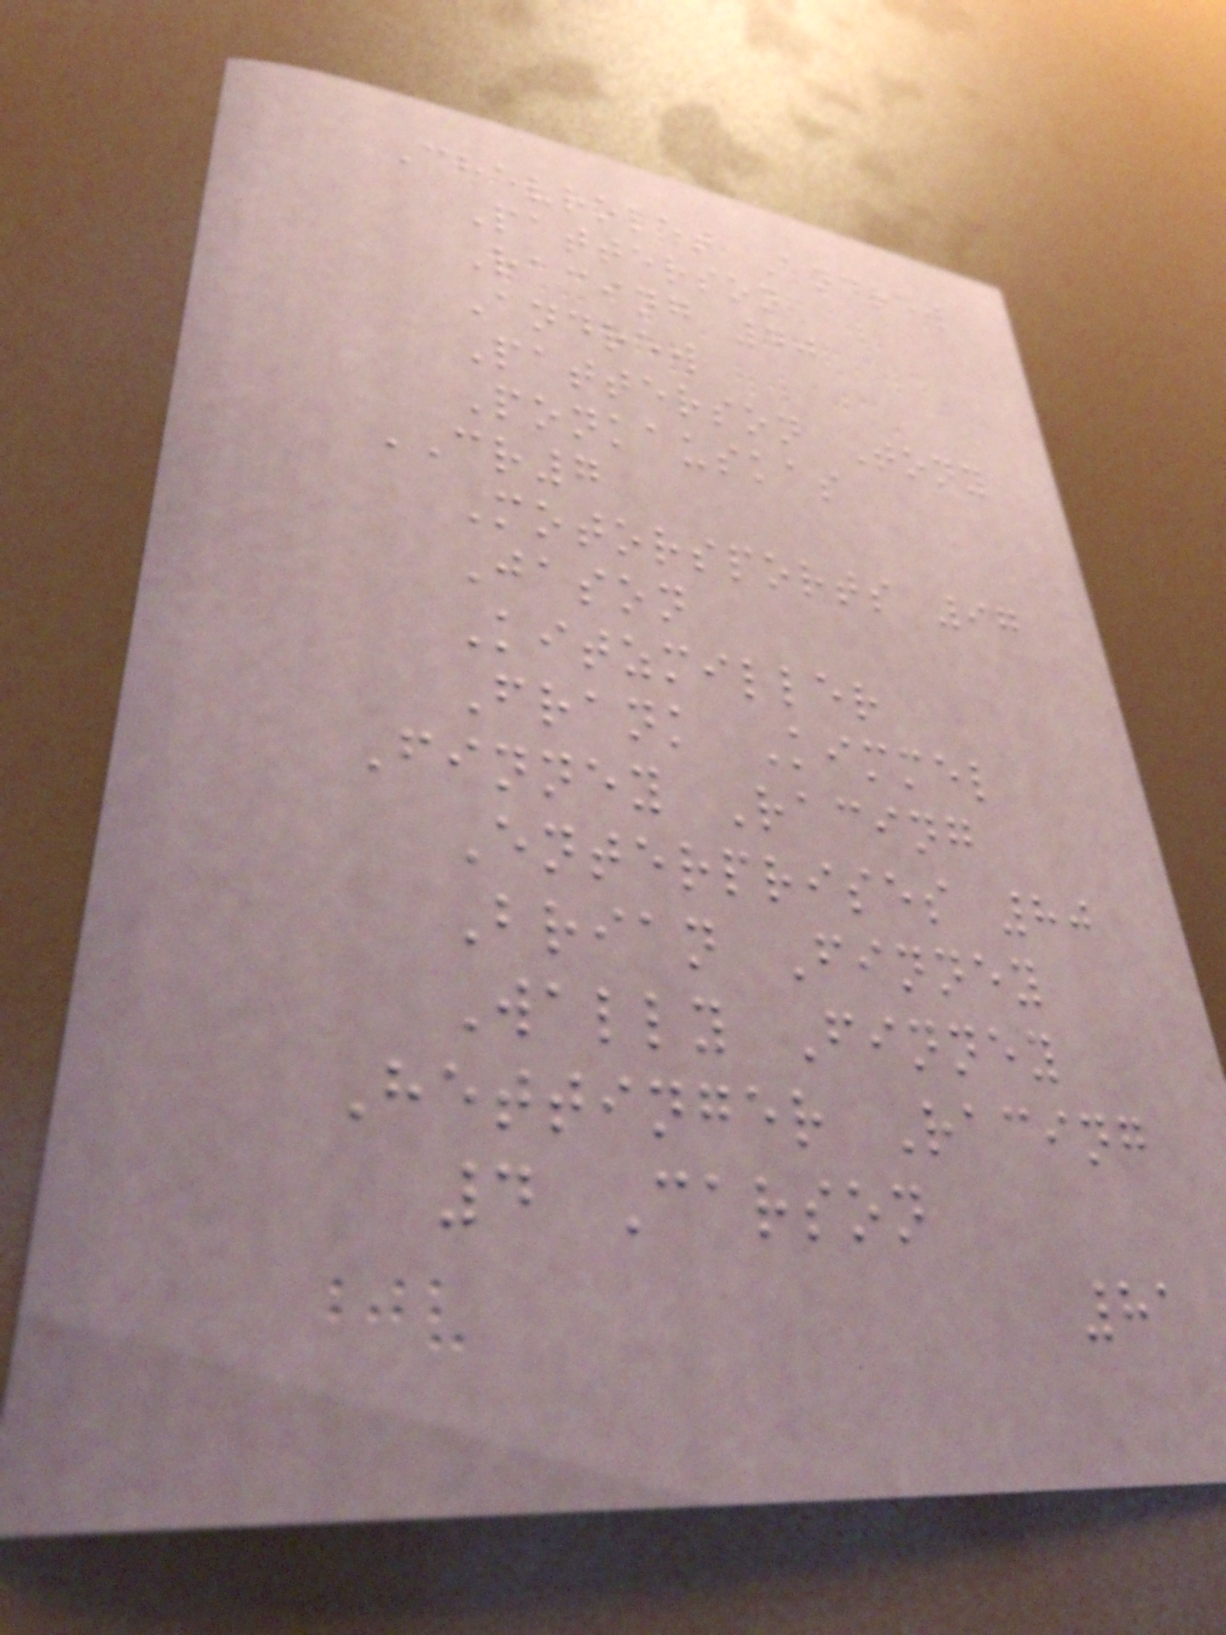Chevrolet Andrew
Patterson
Racing 40
Andrew
Patterson Tony
Ponkauskas
CR7
Motorsports 97
Jason
Kitzmiller
Frank Kimmel
Finney Racing
Enterprises 80
Brian Finney
Wally Finney
Hettinger Racing
4 Carson
81
